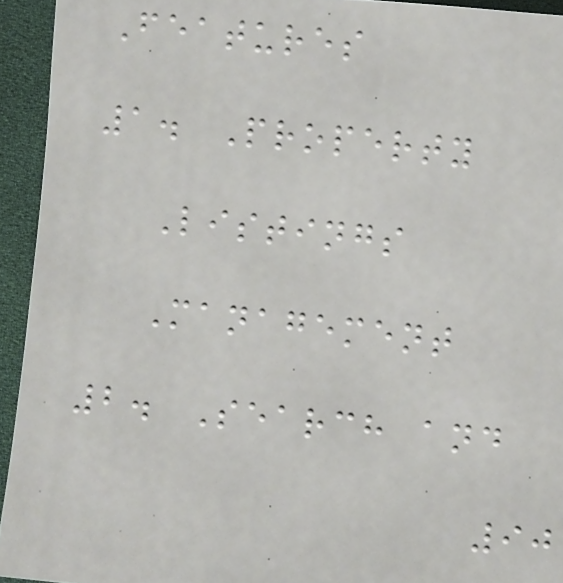Features
1. Property
Listings
Management
2. Search and
90
